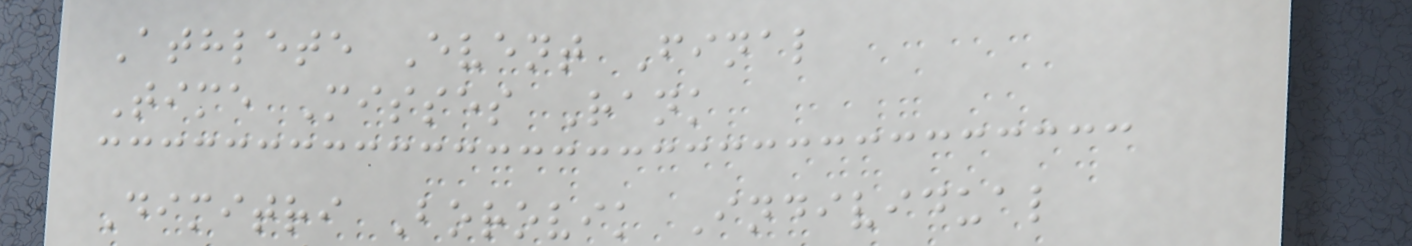Athlete Event Final
Time Misses Rank
Dimitri Borovik Individual
